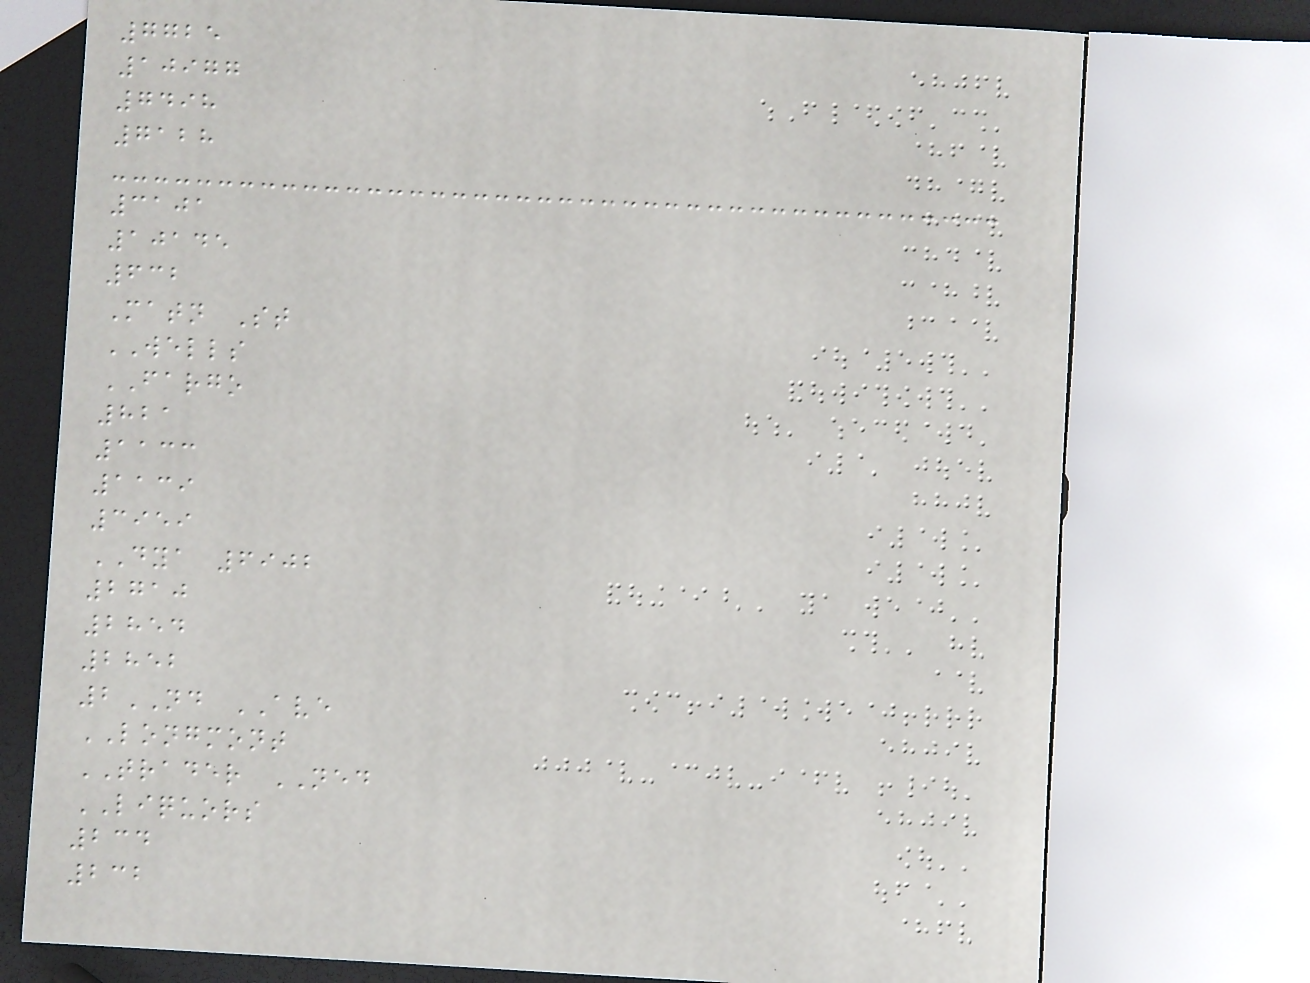7725
10977
7498
7128
3101
10145
632
Matn St
WELLS
FARGO
821
1133
1139
3959
DYA 6902
2710
2854
2852
2ND AVE
LONGMONT
TRADER NED
LIQUORS
234
232
